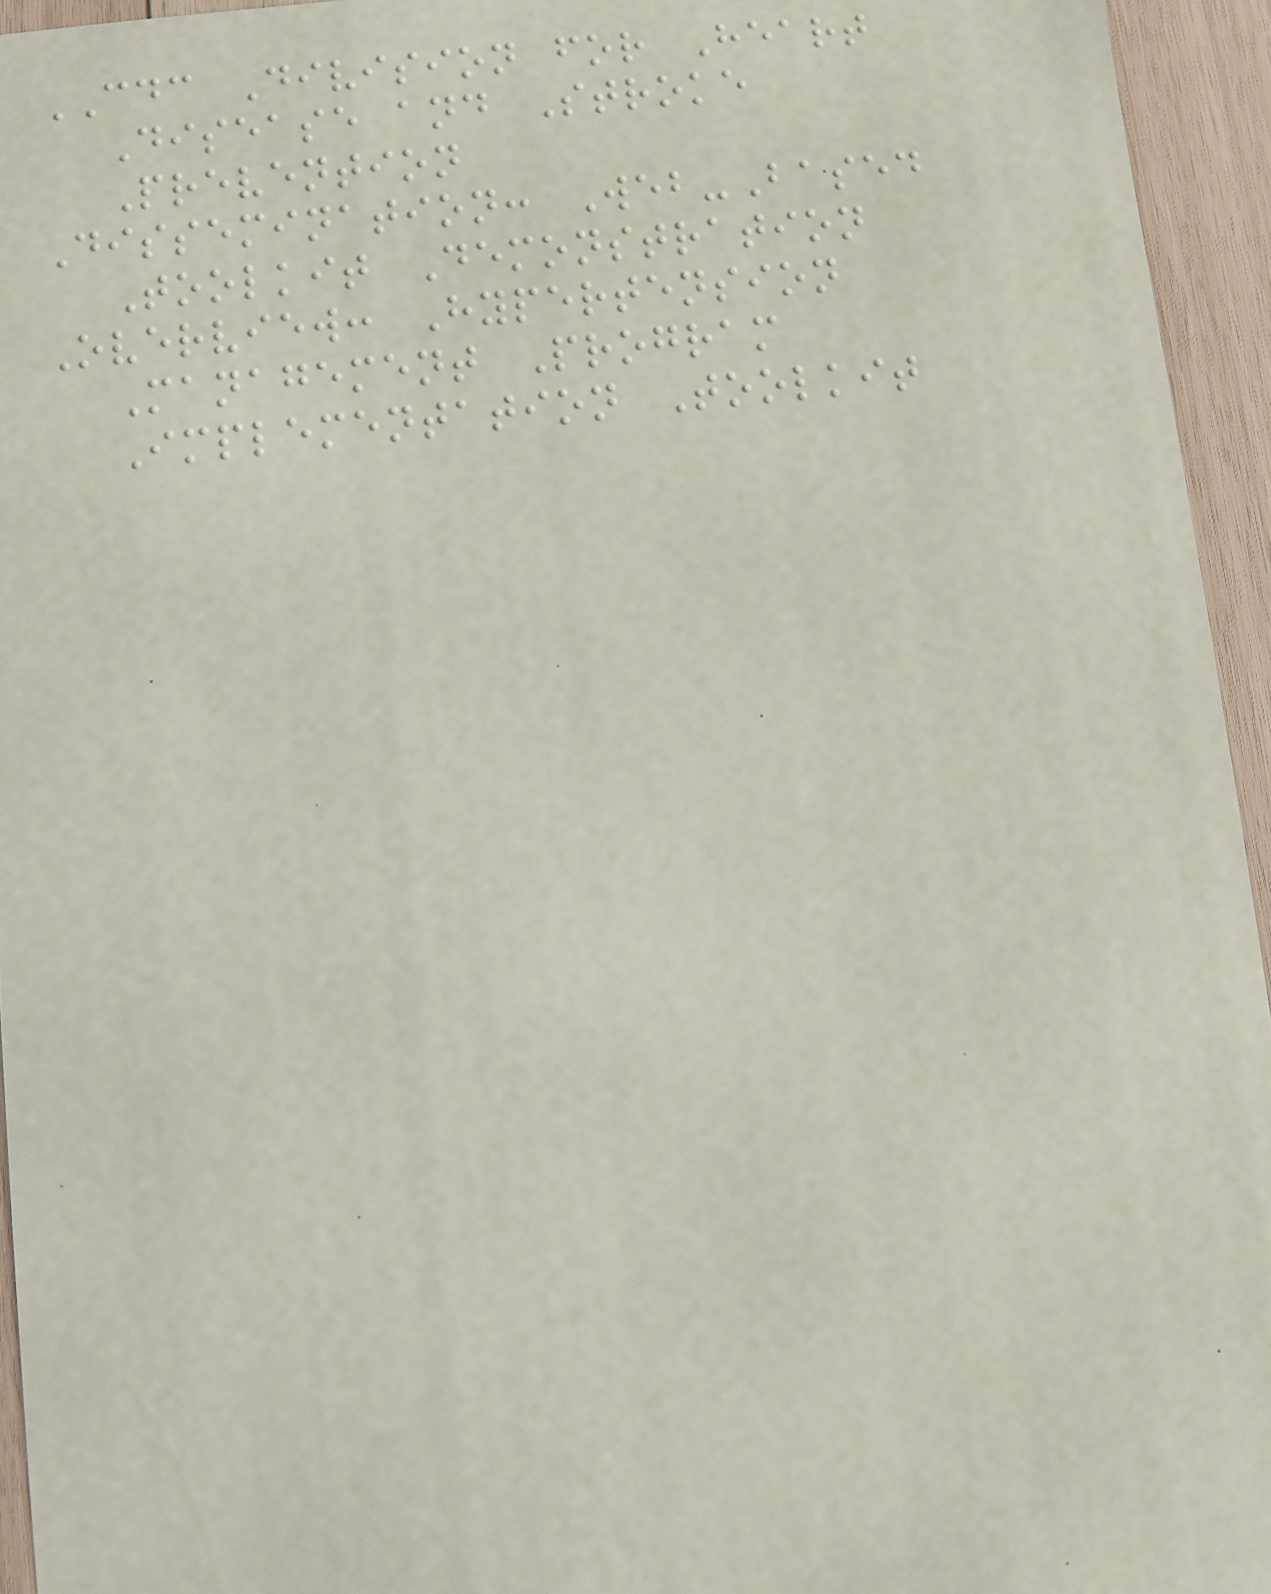CDC Division for Heart
Disease and Stroke
Prevention
Dissemination: Web-Based
Toolkit Demonstration
Overview: Hypertension
Management Program
Implementation Toolkit
